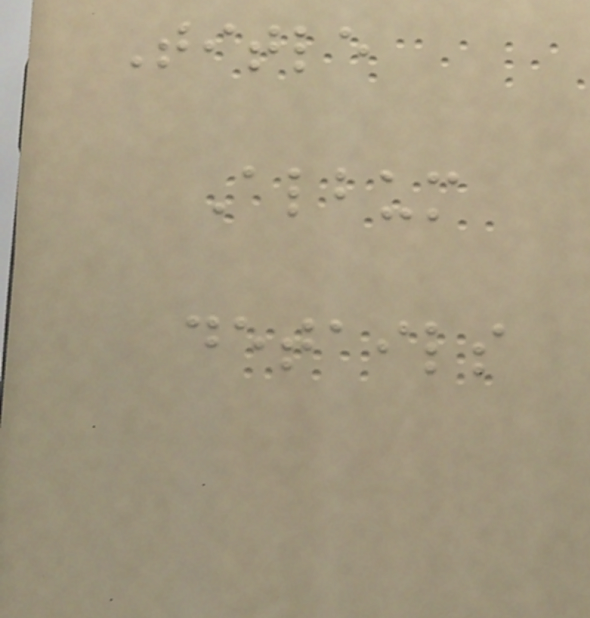Title
Album
details
